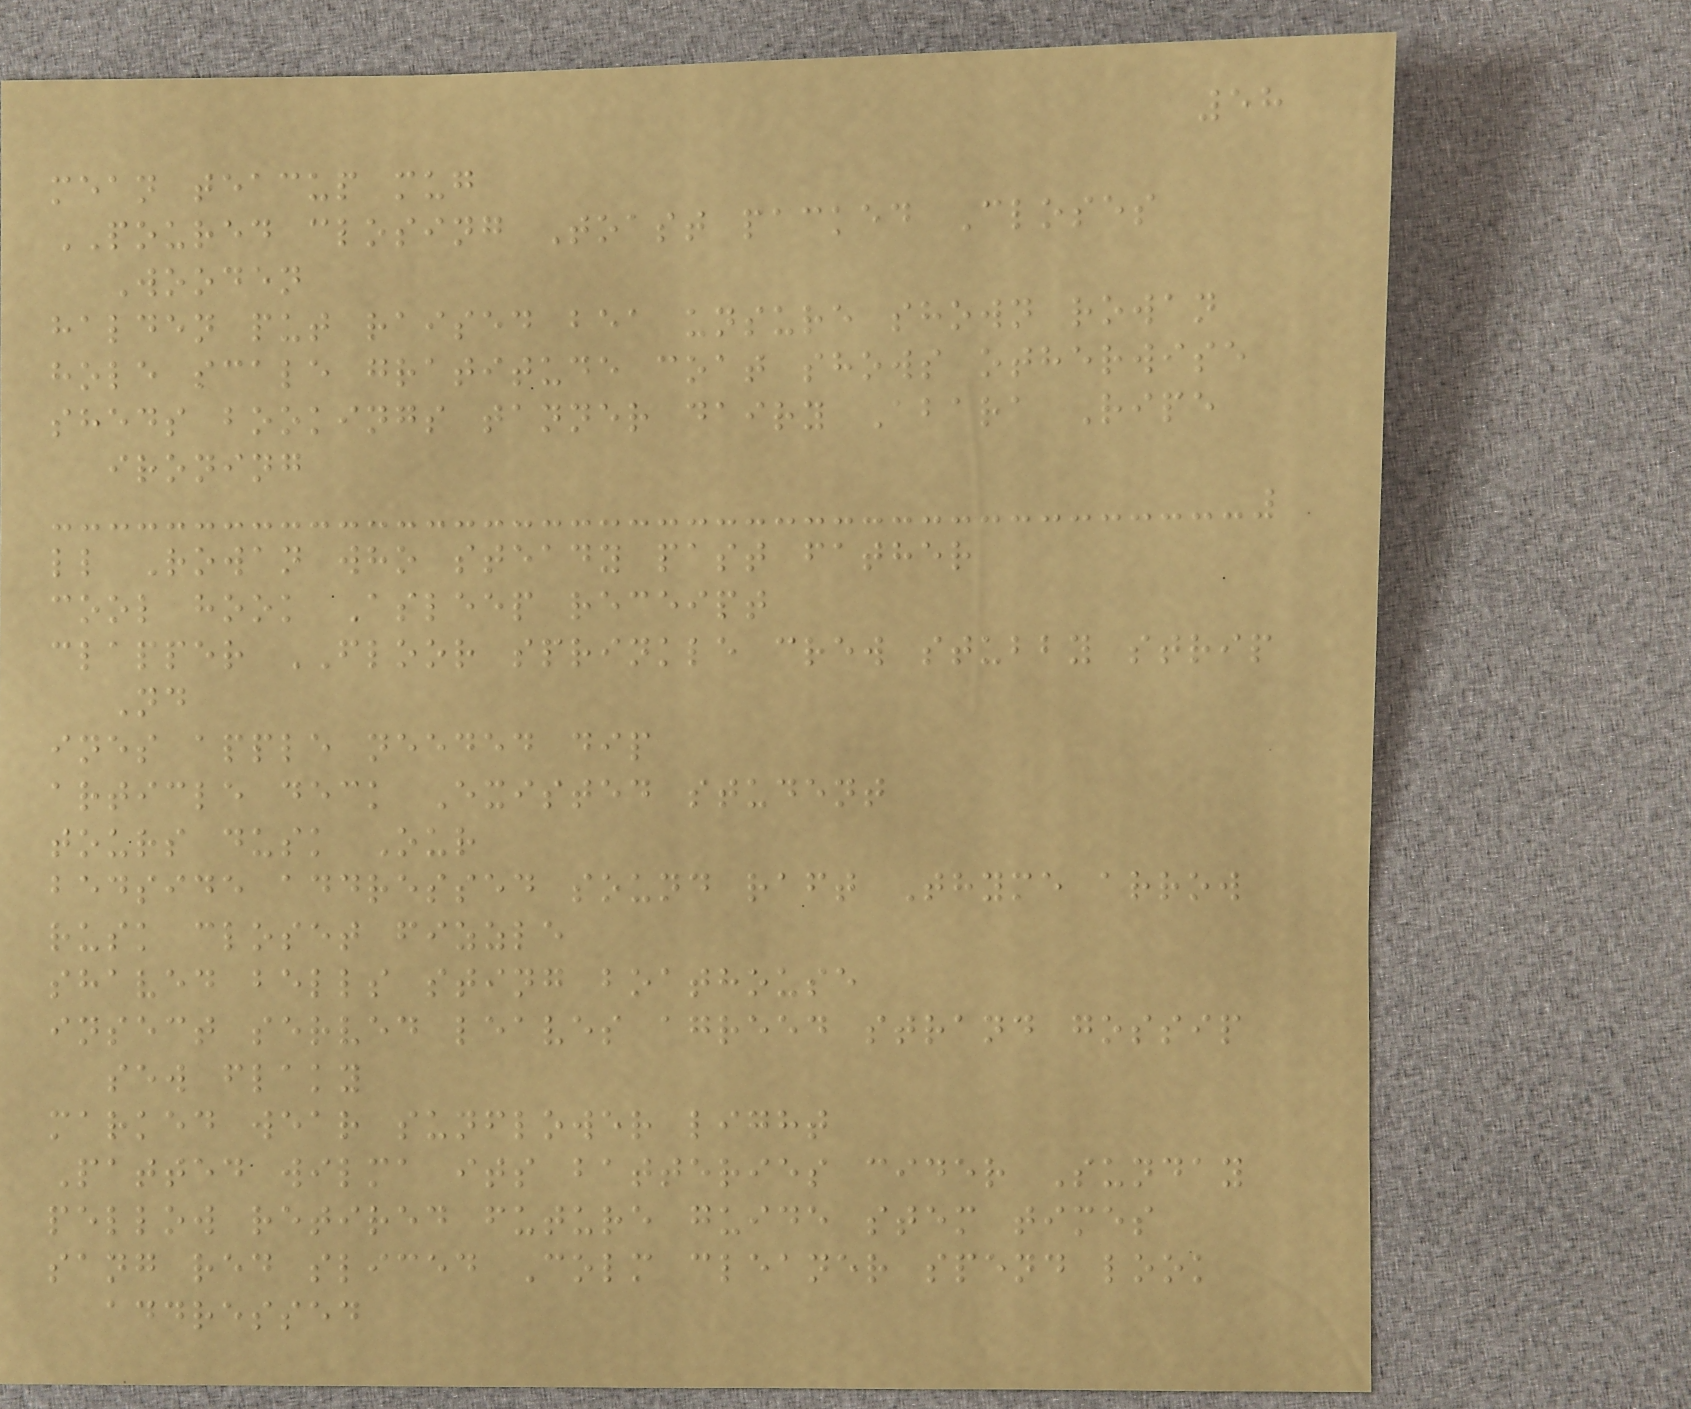58
mean teacup mug
POURED closing Toast packed Closes
Wooden
halden put raised bea unsure shown rowan
hole scale gratitude coat shows otherwise
sheds bookings tanner dairy Abara Ripe
ironing
ll Rowan who steady past father
cool hook Asleep receipt
clapper FLOOR sprinkle crew stubby strip
Nd
ines apple needed dip
article deck Existed student
tours dusk Our
bedside addressed sound raft Thyme arrow
rusk closet fizzle
shaved bells sting boathouse
insect served leaves agreed strand gossip
sew flaky
marked wear sunflower light
Patted wilma its batteries cider Sunday
pellow retired future guide stem times
sang red sliced Colm cleaner spend look
addressed
